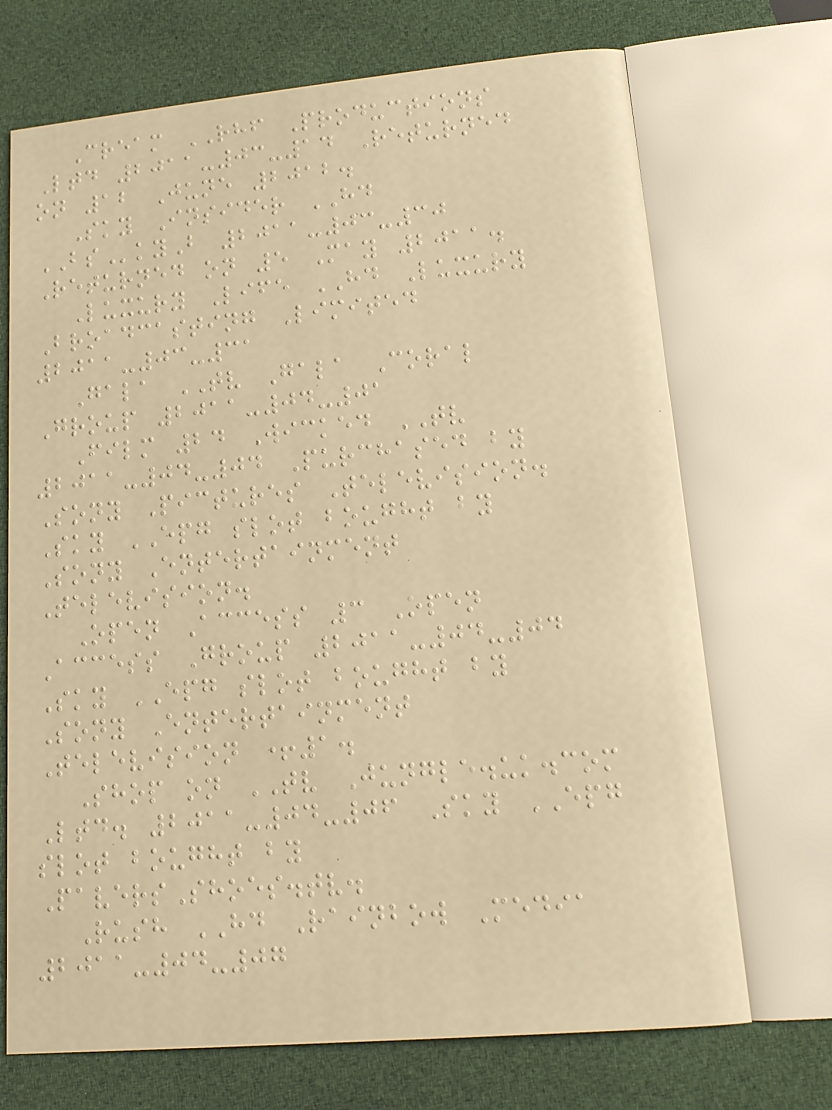Cream RHF Productions
Ltd 2011-03-14 Returned
on 12 June 2012.
Sky Insider HD
BSkyB 2011-03-30
Returned on 5 May 2011.
Luxury Life HD Luxury
Broadcasting Limited
2011-03-31
Gala TV Gala Coral
Group 2011-04-01
Film 24 Wicked TV
2011-04-04 Purchased by
Sony Pictures Television.
Sky EPG slot bought by
Sony Entertainment
Television.
Open Access 3 Open
Access Group 2011-04-04
Sky EPG slot bought by
Sony Entertainment
Television +1.
Shop on TV Jungle.uk.com
Ltd. 2011-04-06 Sky EPG
slot bought by
PaversShoes.tv.
Rush HD Rainbow Media
2011-04-07
